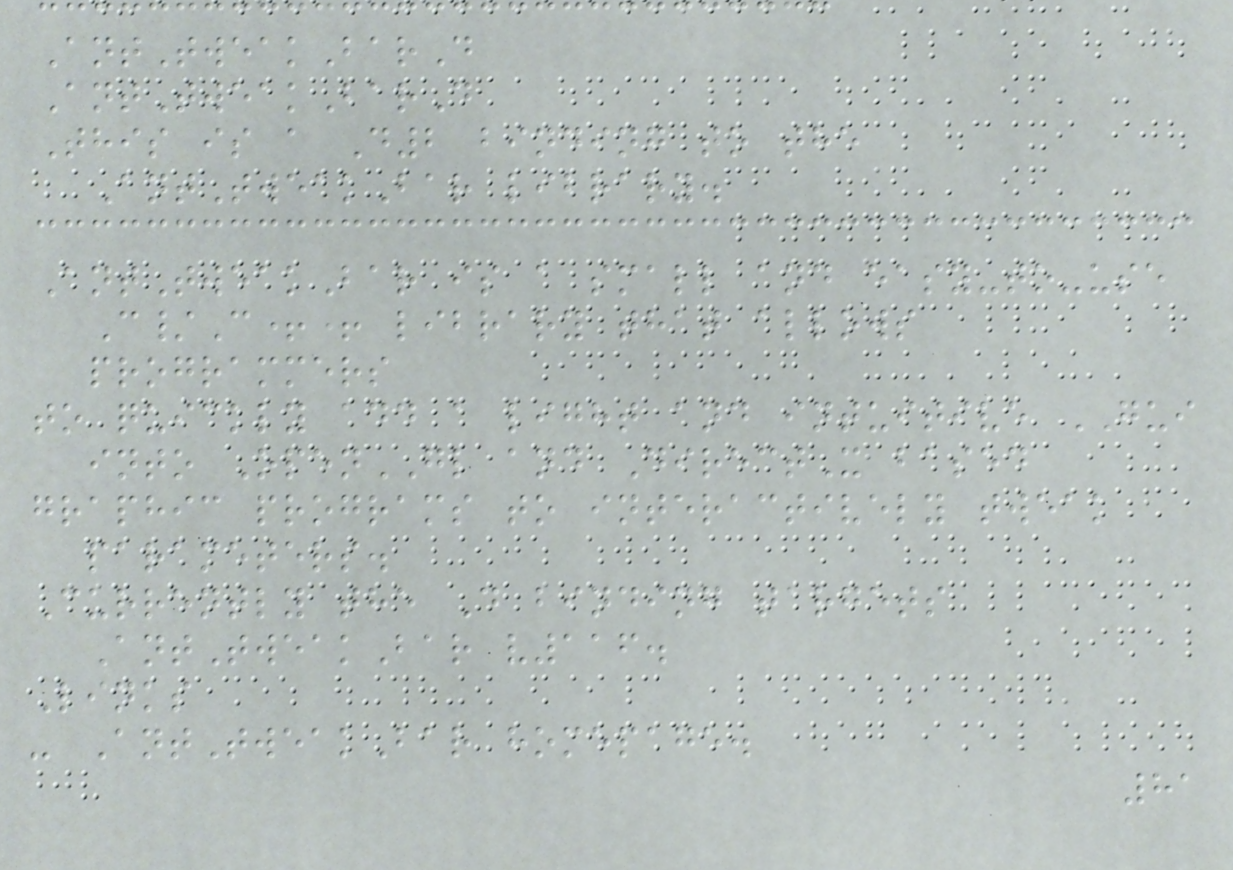AntTweakBarD
AntTweakBarD
This is a D2 binding to the
AntTweakBar library.
AntTweakBar is a small and easy-to-use
C/C++ library that allows
programmers
to quickly add a light and intuitive GUI
into OpenGL and DirectX based
graphic programs to interactively tweak
parameters.
Currently the D binding targets
AntTweakBar v116.
Links
- AntTweakBar homepage.
81
